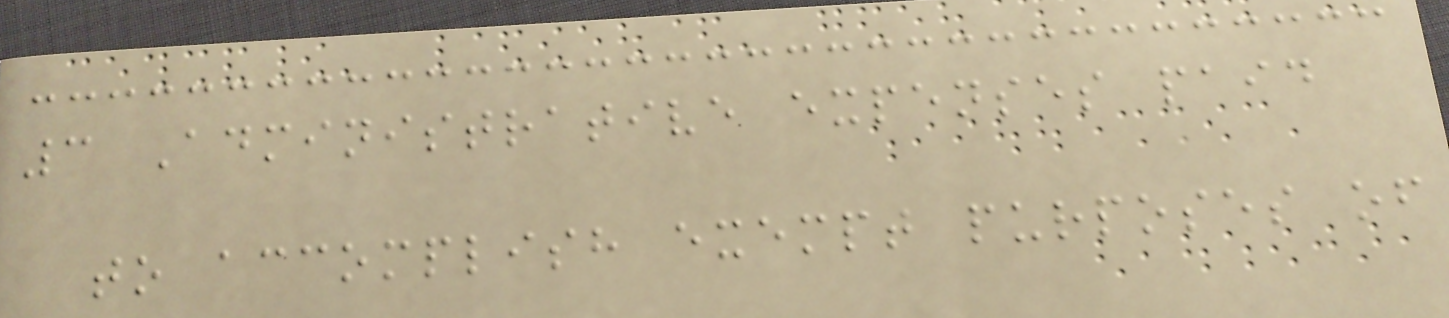3 Administrative expenses paid
to accomplish exempt purposes of
